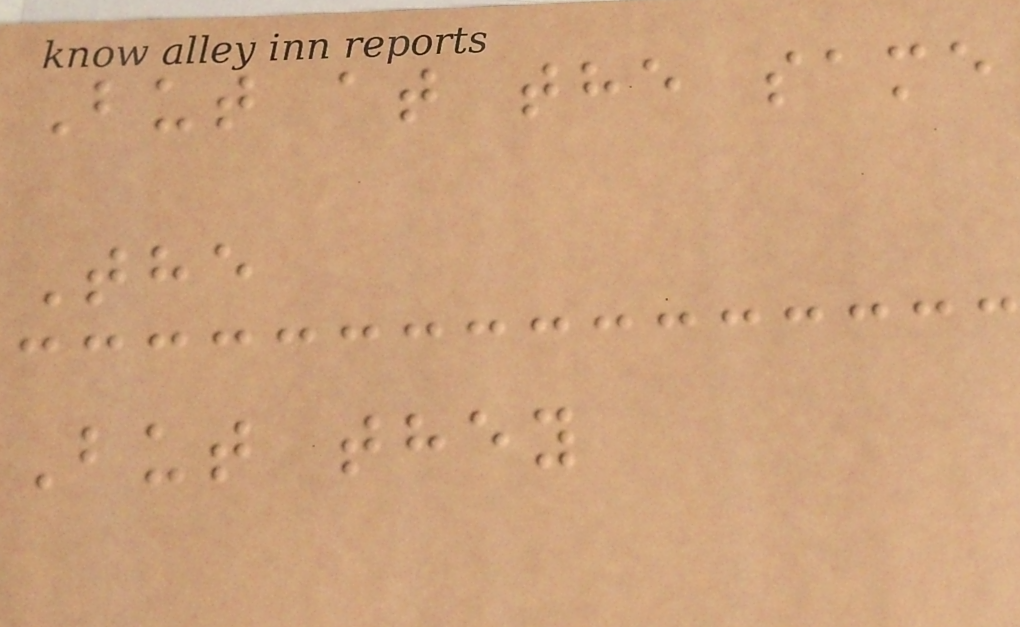But at the same
The
But they
